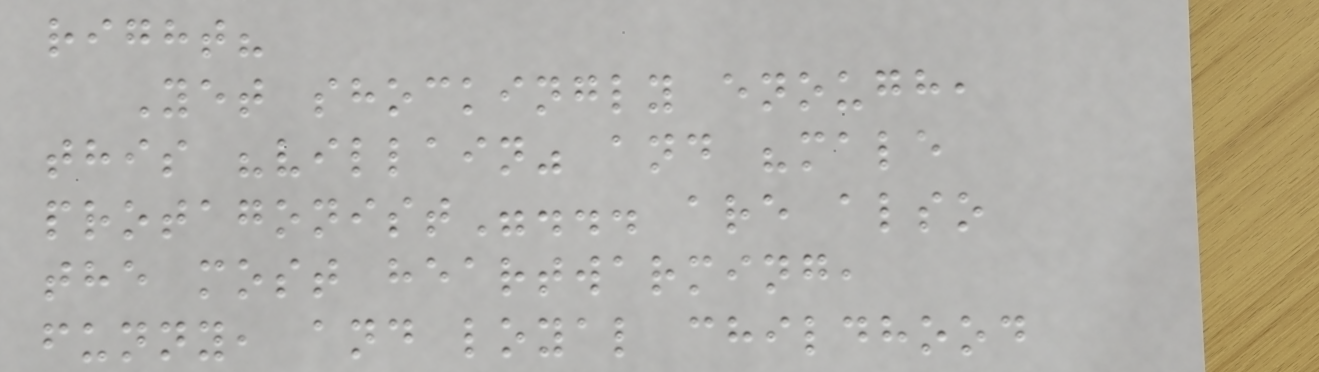right?
Yet shockingly enough,
this "villain" and "male
protagonist"... are also
the most heartwarming,
funny, and loyal childhood
